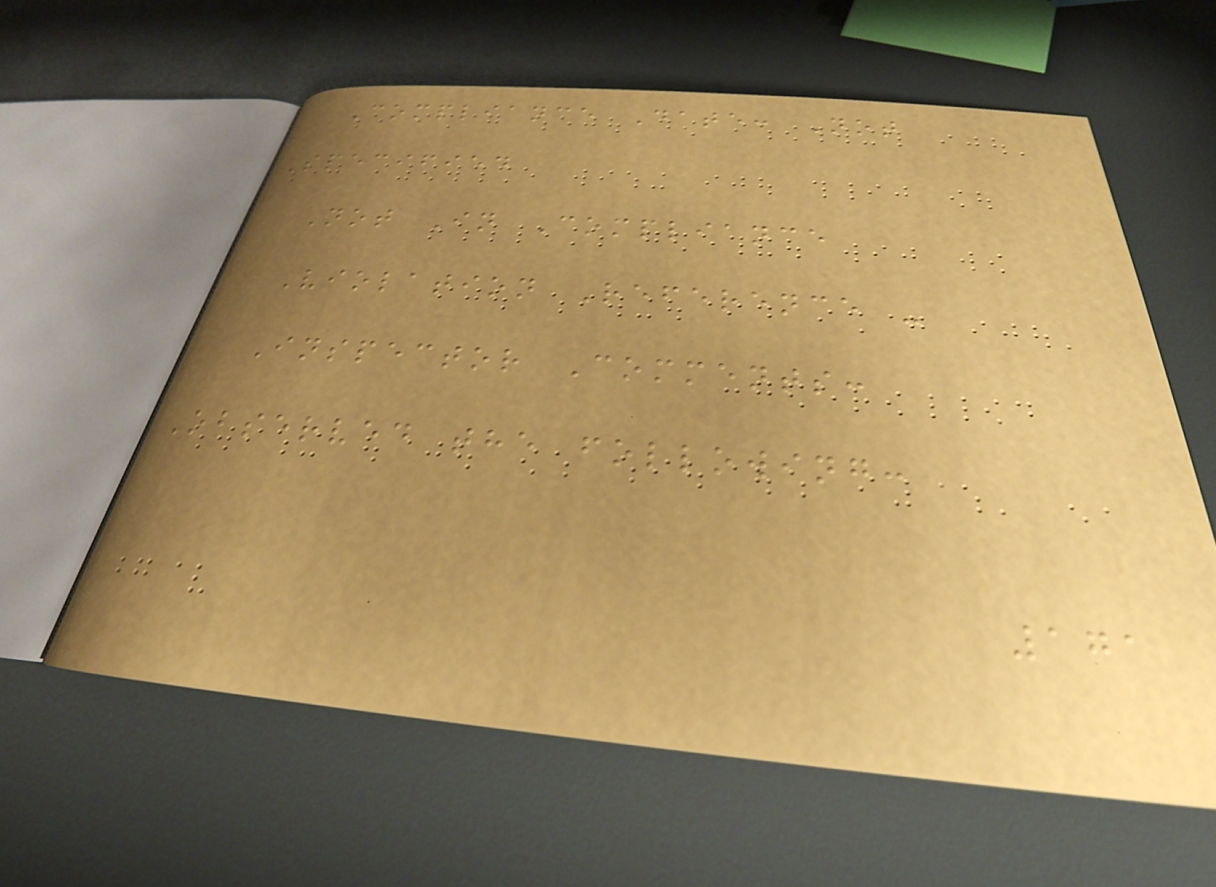Compliance Date: Not
Specified
Not In Compliance
Violation Reference -
Inspector Comments:
Observed the following:
171
